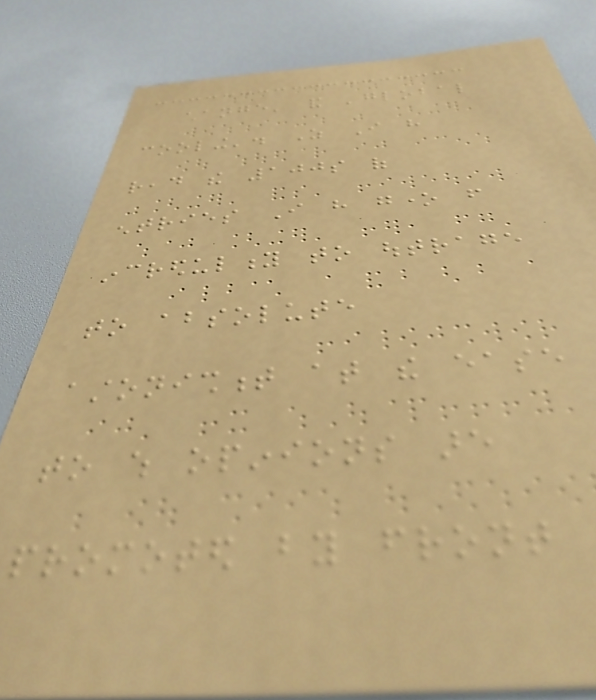change' and 'global
cooling'. As I have
read the 100s of
entries I have gone from
incredulity to outrage
to absolute
astonishment at the ease
to which opinions are
promoted by front
